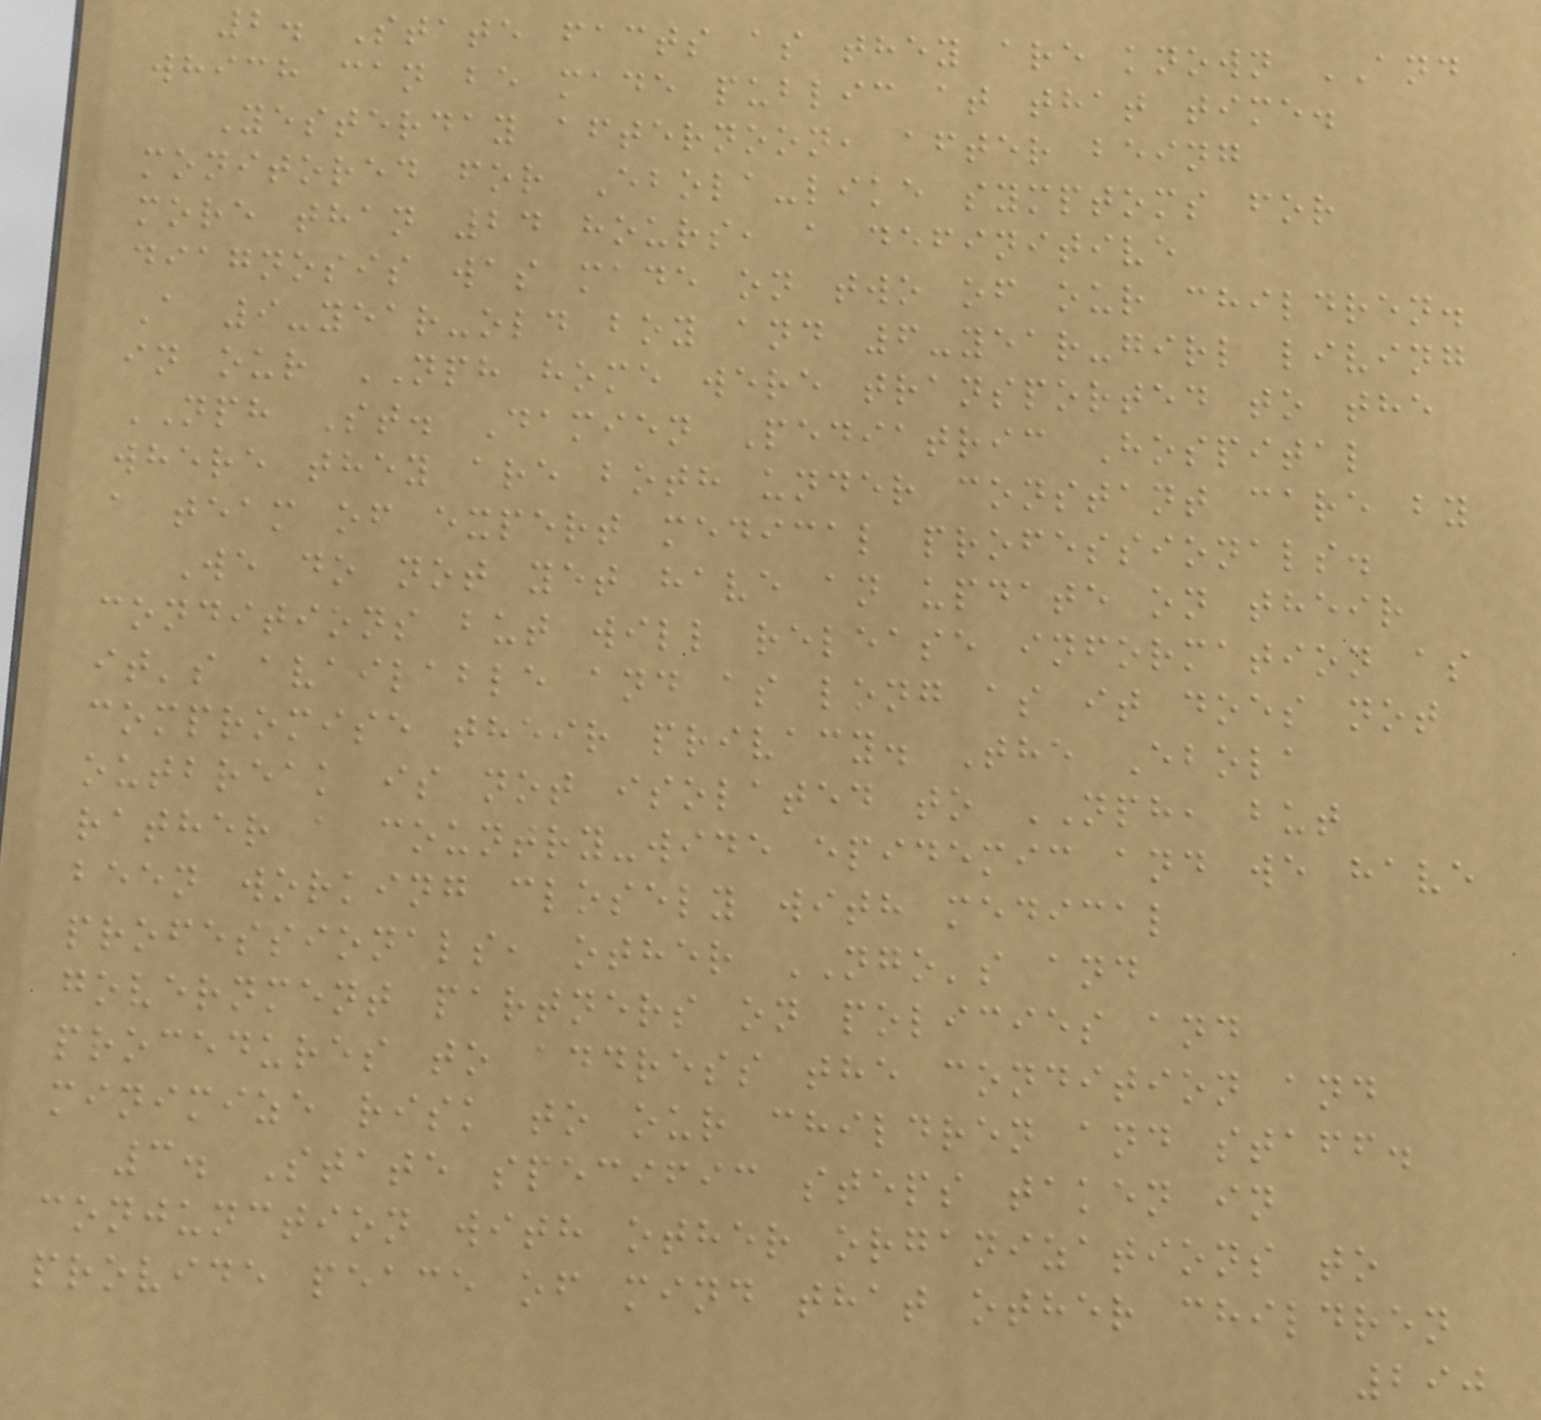2. State facts as they are known AND
which can be made public at that time.
Yesterday afternoon, after being
monitored for Ebola-like symptoms for
more than 24 hours, a definitive
diagnosis was made on two of our children.
A 9-year-old boy and 6-year-girl living
in our NPH home were transported to the
NPH St. Damien Pediatric Hospital
where they are both under constant care by
a team of expert medical professionals.
We do not yet have an update on their
conditions but will release information as
it's available and as long as it does not
compromise their privacy. The Ebola
outbreak is not isolated to NPH, but
rather a country-wide epidemic and we have
been working closely with medical
professionals, other NGO's and
government partners on policies and
procedures to address the condition and
minimize risk to our children and staff.
3. State specific steps taken in
conjunction with other organizations to
provide peace of mind that other children
290
